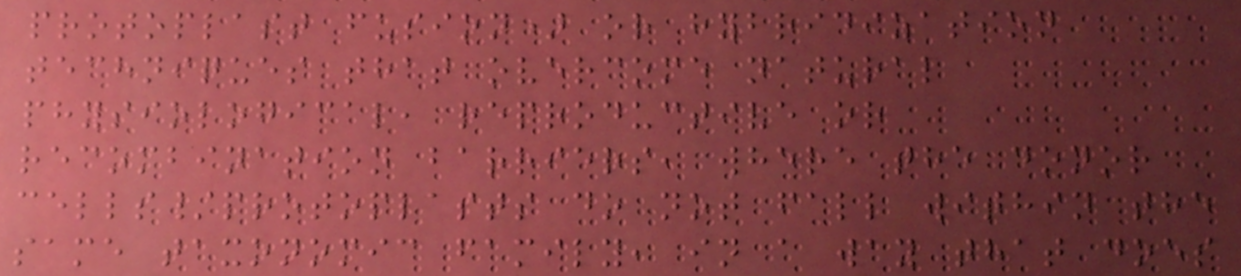protoplast fusion) or hybridization
techniques that overcome natural
physiological, reproductive or
recombination barriers, where the donor
cells/protoplasts do not fall within the
same taxonomic family, in a way that does
